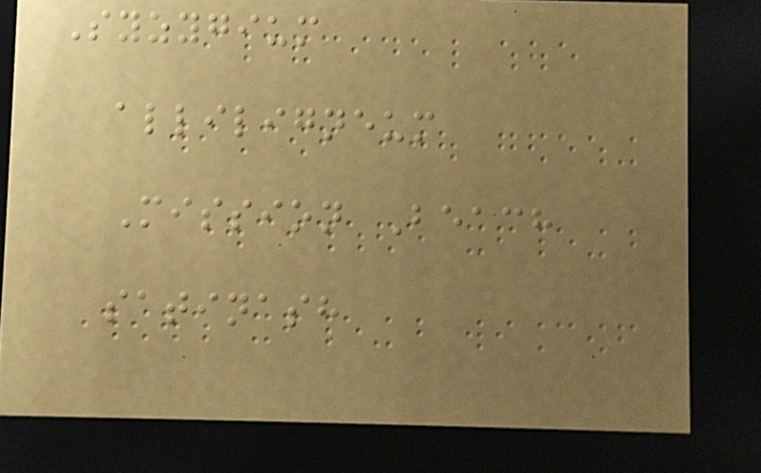Syzygium
alliligneum
Mission Beach
satinash
